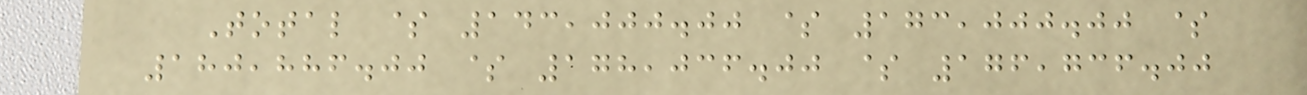Total $ 143,000.00 $ 173,000.00 $
180,886.00 $ 178,036.00 $ 176,736.00
